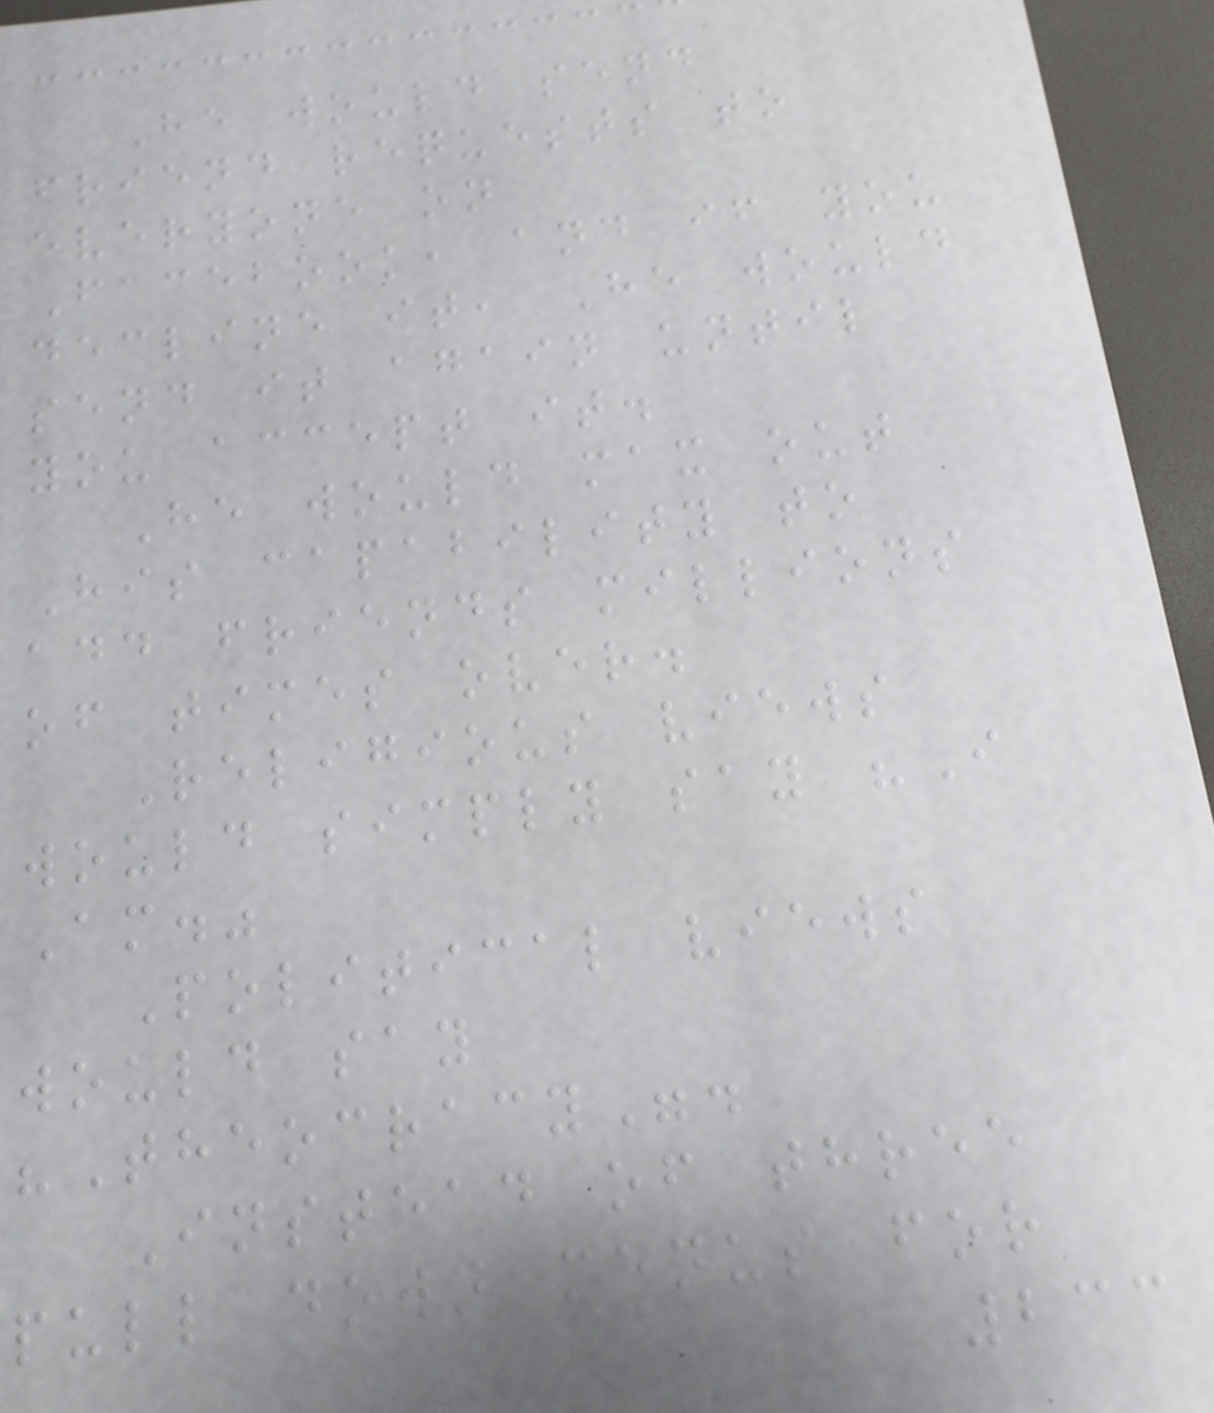He would send
friend requests to
everyone on
Facebook, and if you
decline it, He would
send it again until
you accept it.
He would max out
His capability to
add friends millions
of times over.
Religious views
would simply say "I
Am."
Political views
would say
"Theocracy".
Instead of three
pull down menus for
233
